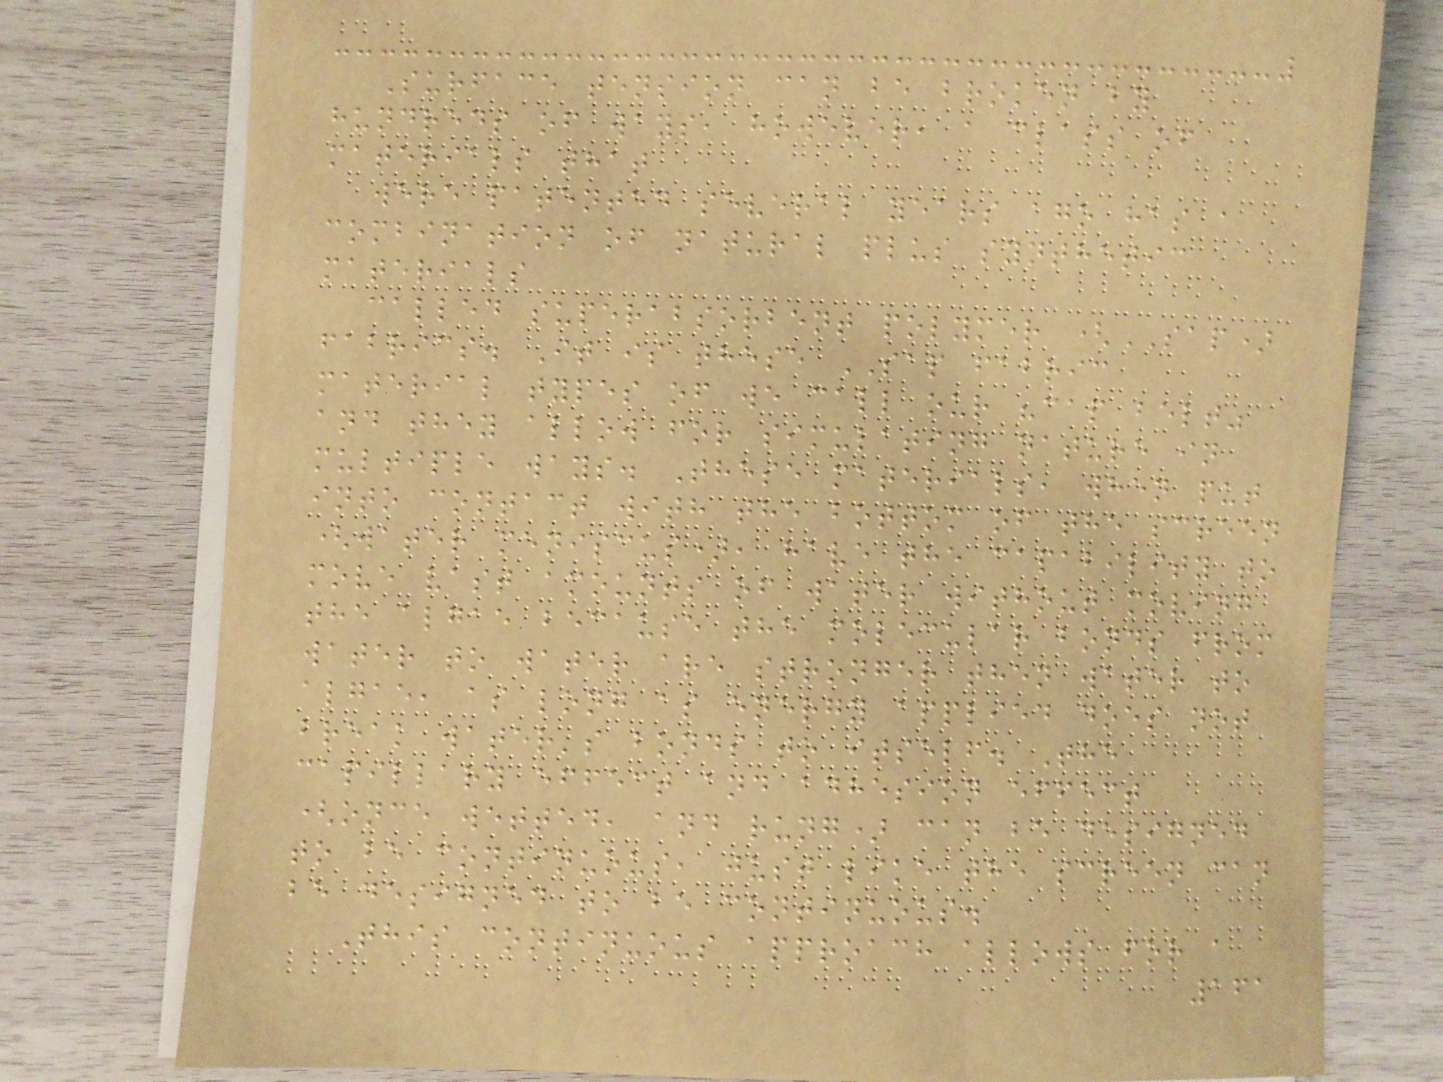Surface tension can be broken by
hundreds of ways, however, a class of
materials that
were patented several years ago has a
combination of natural plus synthetic
materials
called superabsorbent polymer (SAP)
fabrics. It is these SAP fabric
material types of we call our "cap belt"
and they allow for simulating nature in
multiple ways. These materials, when put
into contact with the bottom of the screen
(water meniscus), have the capability to
move vast amounts of water without moving
the algae because the molecular bonds from
water to water are stronger then water to
algae, as long as energy applied does not
break water's bonds to itself. The
capillary effect and adhesion effect
(once wetted, and rung) can be designed
to be continuous, just like the screen can
be designed to be continuous.
This continuous approach allows for a
161
